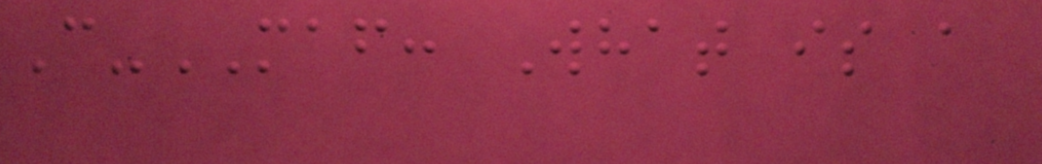C-MAF: What is a
